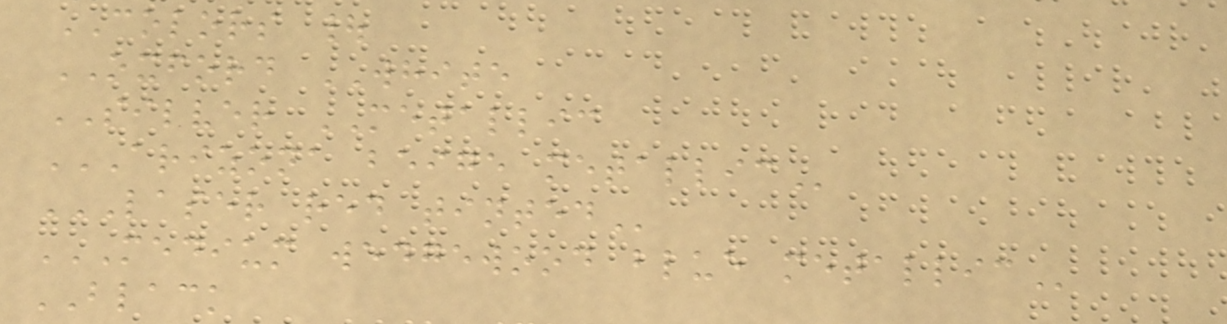COLORS |
OXFORD WHITE
SILVER METALLIC
ARIZONA BEIGE METALLIC
LASER RED TINTED
MEDIUM WEDGEWOOD BLUE METALLIC
BLACK
